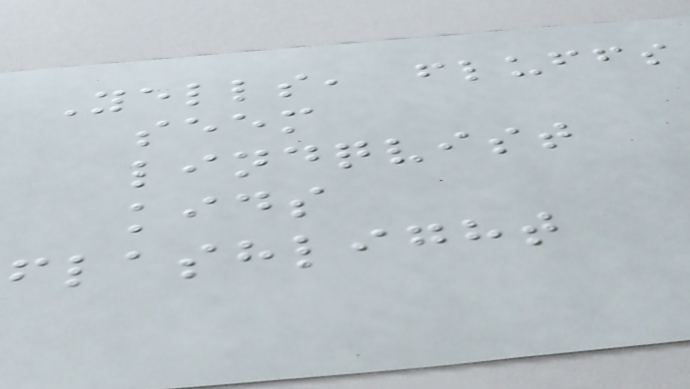Yells, fluffs
seem
lindqvist
kids
flashlight
